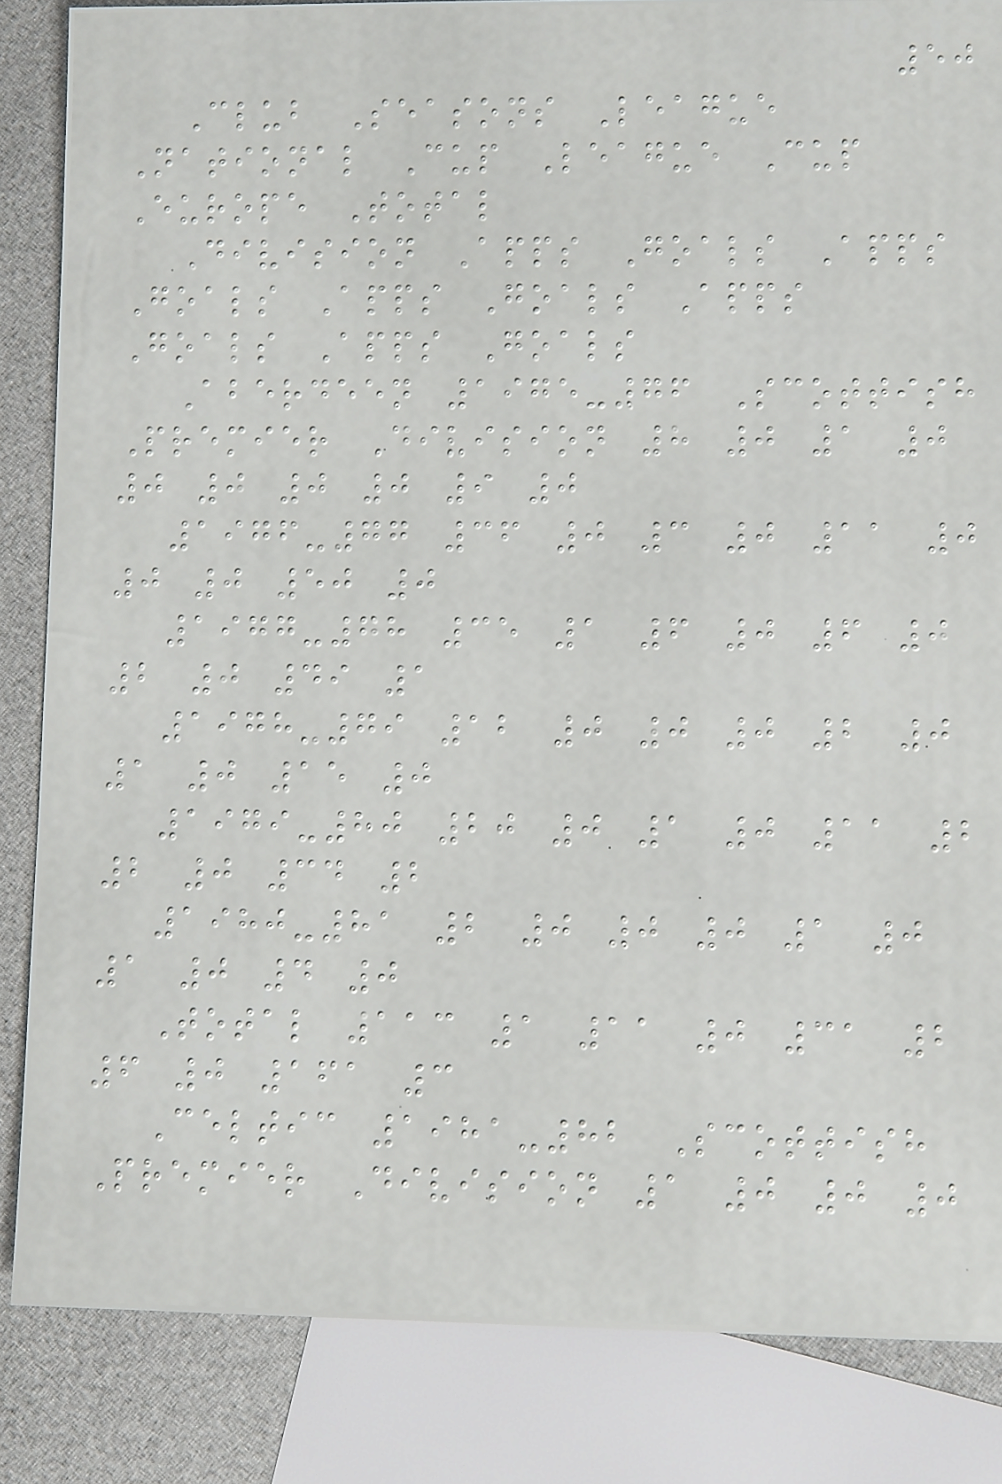50
Club Seasons League
National Cup League Cup
Europe Total
Division Apps Goals Apps
Goals Apps Goals Apps
Goals Apps Goals
Aberdeen 1975-76 Scottish
Premier Division 8 0 1 0
0 0 0 0 9 0
1976-77 36 0 3 0 11 0
0 0 50 0
1977-78 35 1 6 0 6 0
2 0 49 1
1978-79 12 0 0 0 2 0
1 0 15 0
1979-80 20 0 1 0 11 2
2 0 34 2
1980-81 2 0 0 0 1 0
1 0 4 0
Total 113 1 11 0 31 2
6 0 161 3
Celtic 1981-82 Scottish
Premier Division 1 0 0 0
